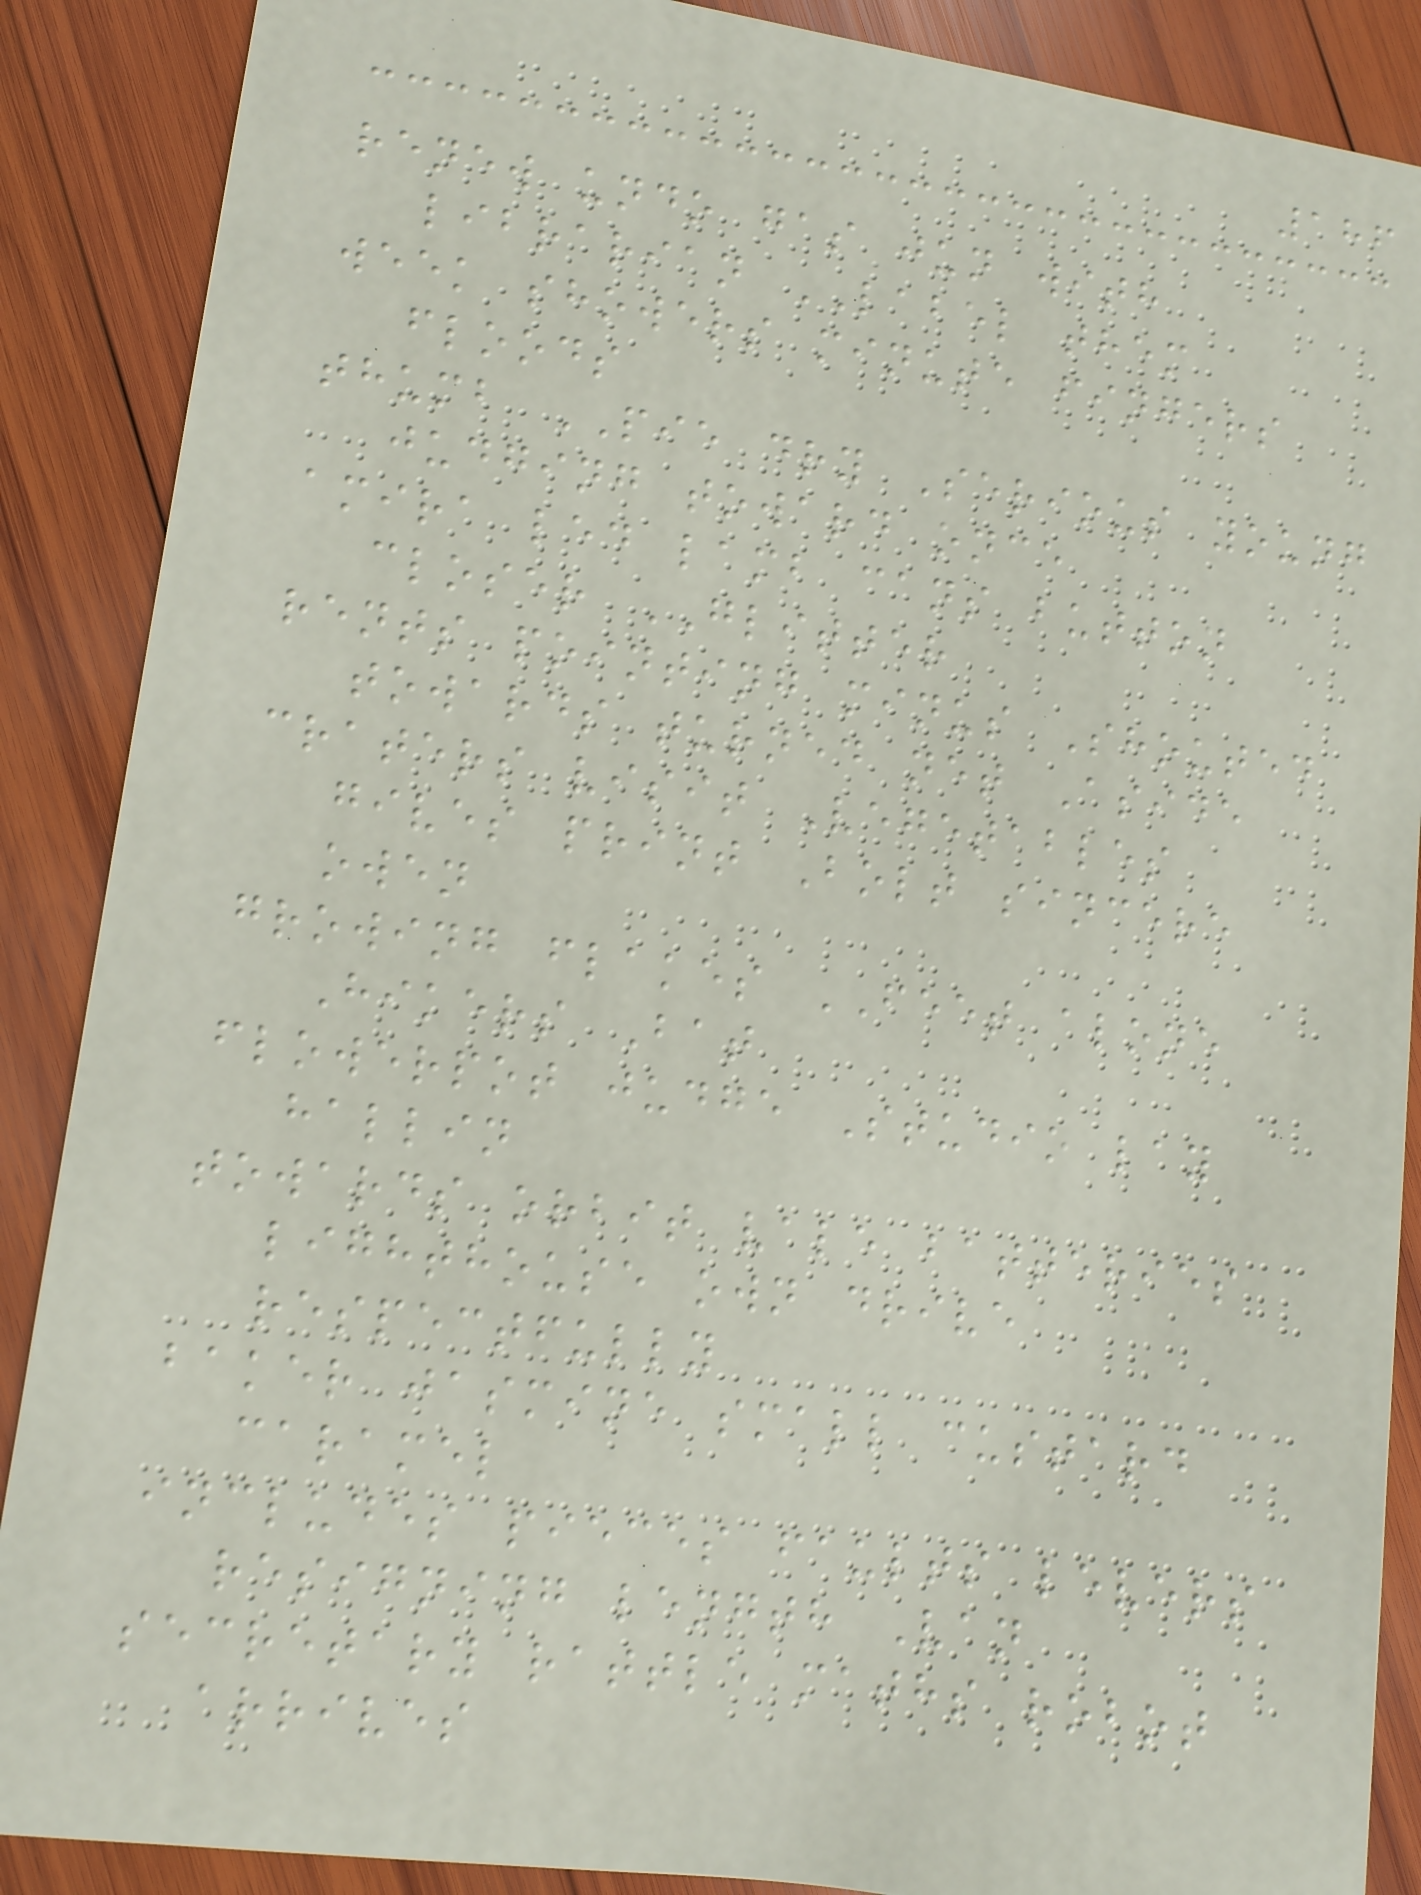186
renew undo gas jun with
librarian LABEL them
week showers minute fingers
floods
thumb PIE dry Serious young
judging toward once
amira led lamb cans button
closer GLITTER
rents pointing minus Shouted
towards turned net Aside
craters visit Vegetables
gives print Bolt sincere
owen
growing flakes FEET alone
Hikers Bat
flowerpot judge Studio lay
hallin
towards orbit vale batteries
lighthouse own drive
respectfully
baker jasmine small custard
caramel
includes pieces faults levers
resigning length Van
secretary rattle maths robot
arrives
